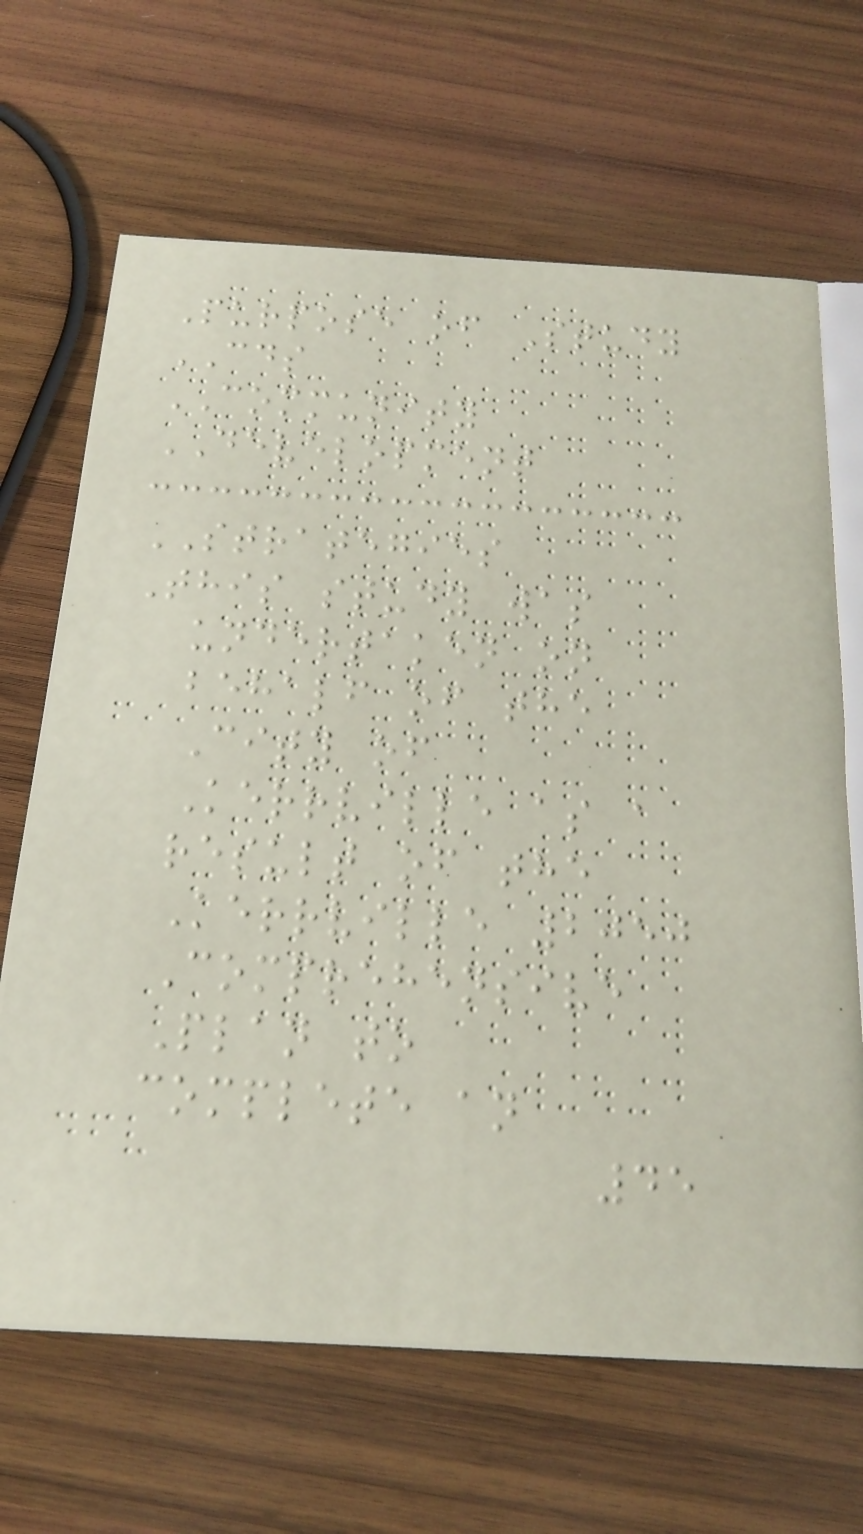Purpose of Study
CDS
COMMUNITY
DEVELOPMENT
STRATEGIES
This study was
undertaken on
behalf of the
City of
Kerrville as a
result of the
Kerrville 2050
Comprehensive
Plan to
complete an
45
